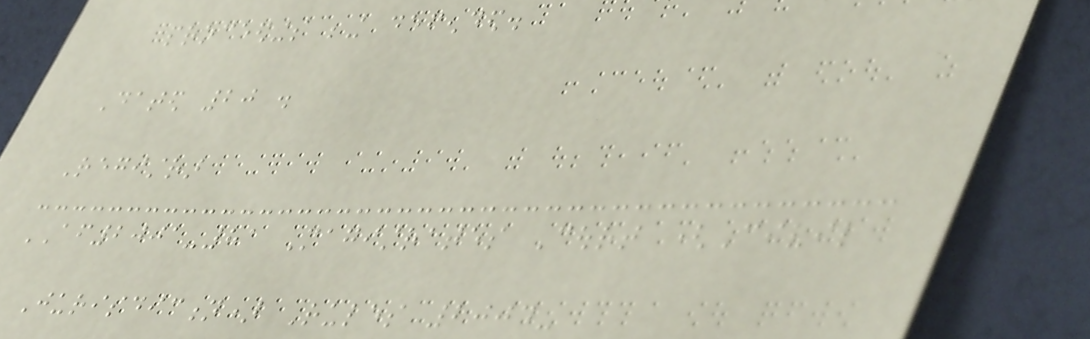proceedings being defended.
Dated 20 .
Registrar
AF2001-81 Magistrates Court (Civil
Jurisdiction) Rules 2004-
